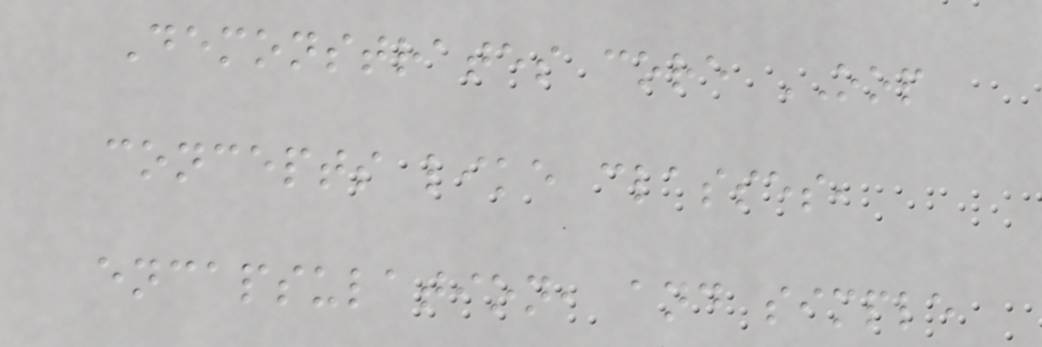Demonstrates core OOP
concepts like classes,
encapsulation, and simple
